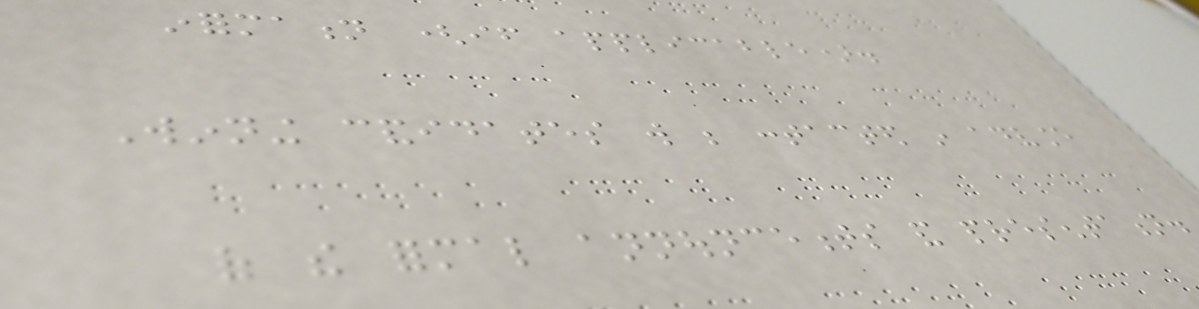information (if applicable).
Winning candidates will be contacted in advance
of the formal announcements and presentation.
